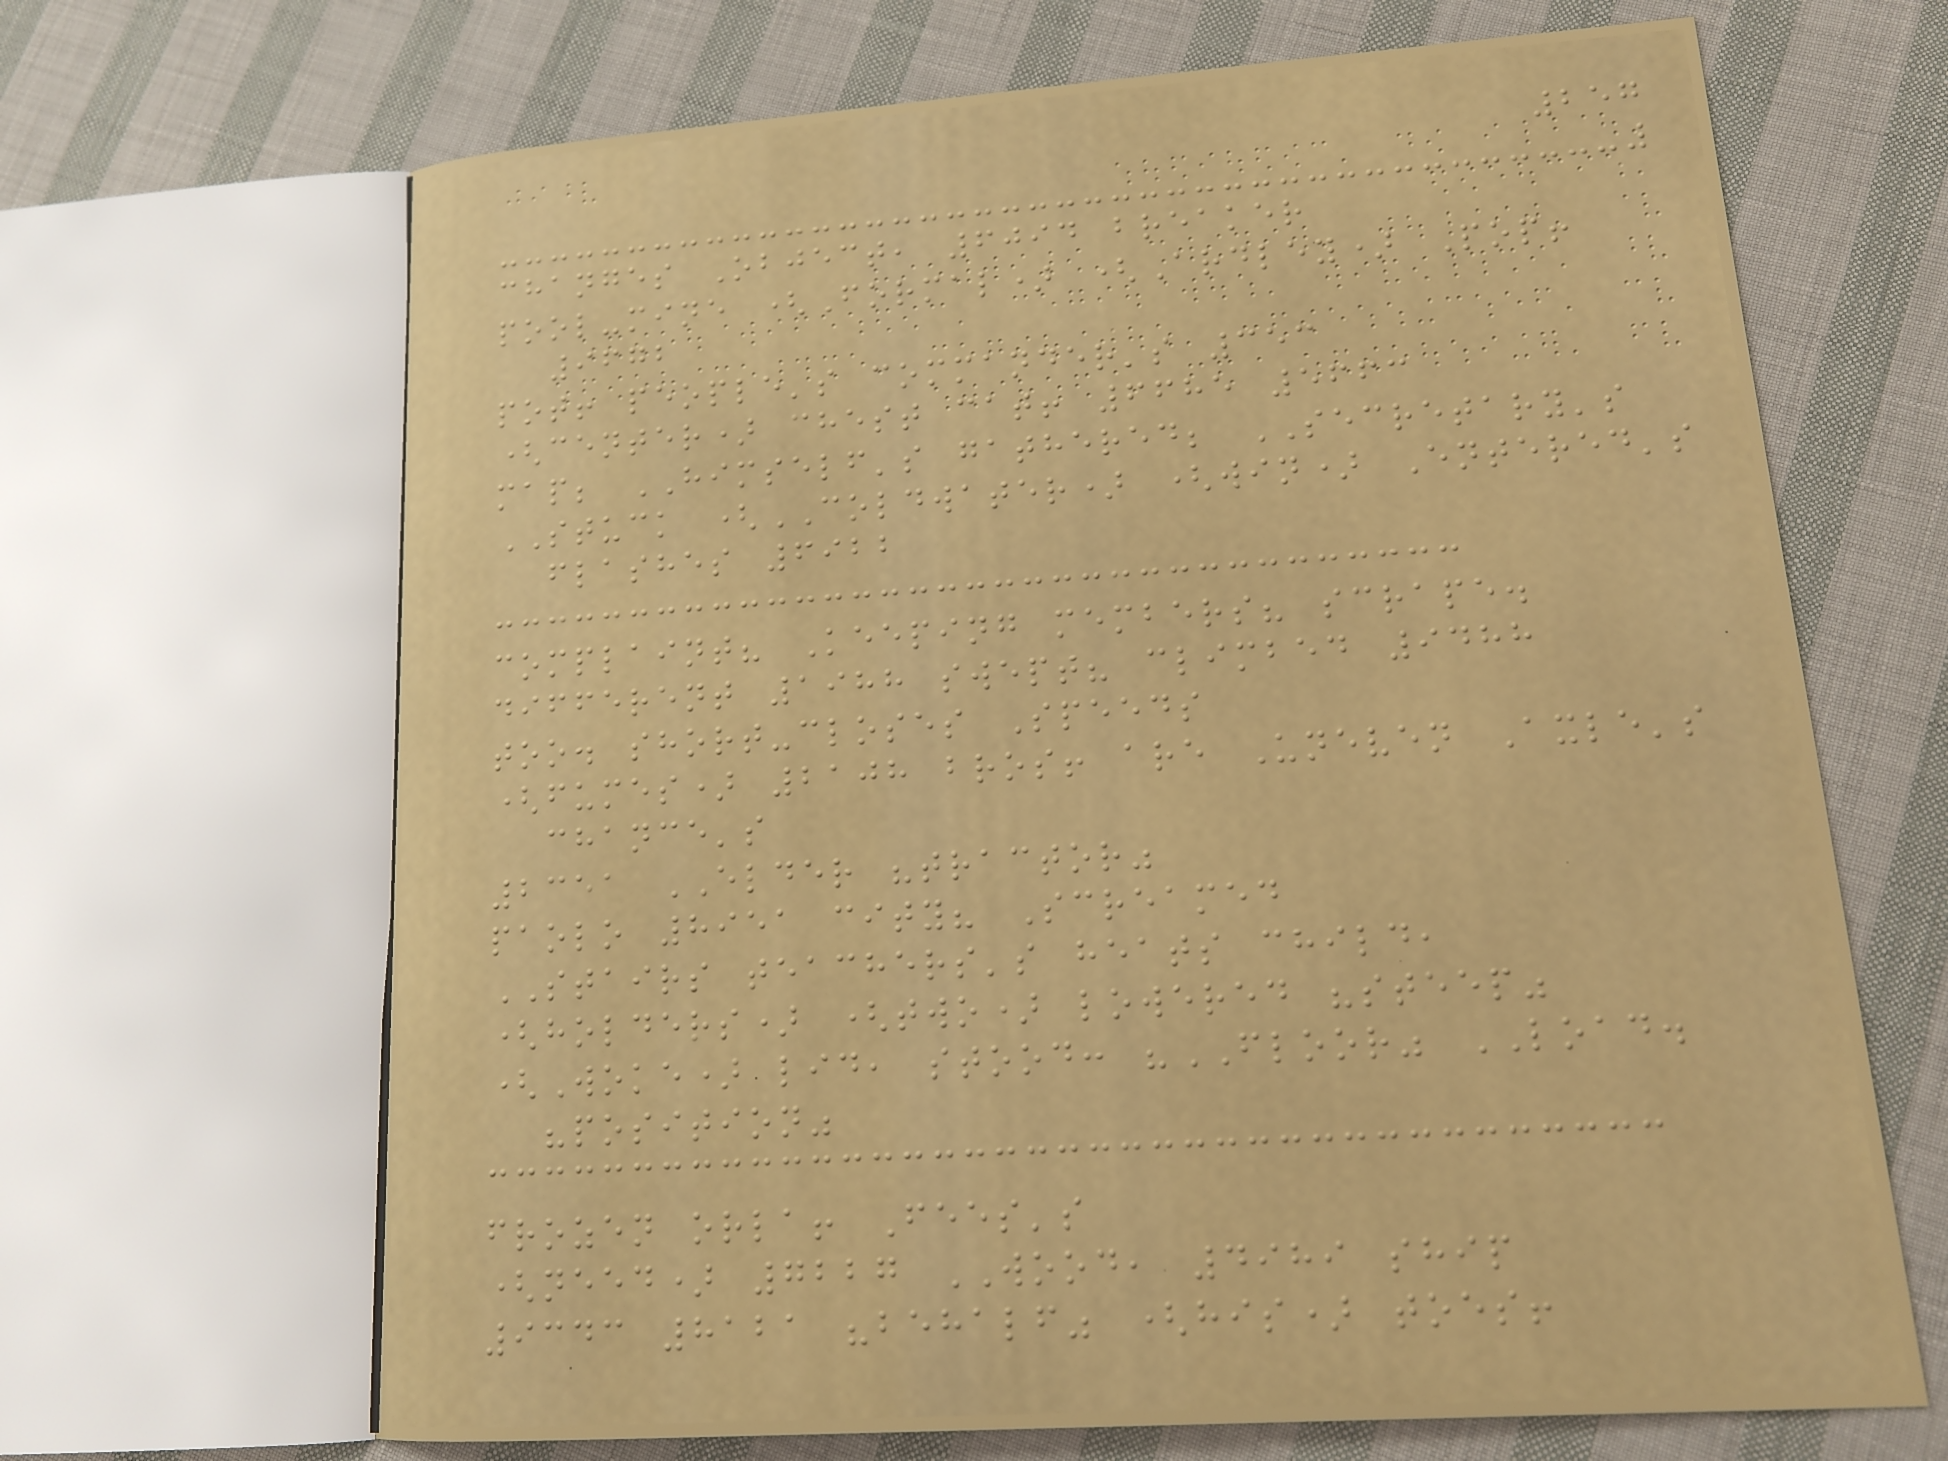257
changes Object, 6094 breaker
pool-mine (Formal) (Ardley) Pop!
9672
pot! people's commander's 353
(center) chest cat! 6685 5663
map; HIMSELF's gathered; SECRETARY's
STUCK (COLDWATER) (win) Entered's
flashes 6922
complaint? Keeping members? scrape.
different 1988 swept? climbed 9488
too. short-closes Speeds
(fumes) 2108 bros! are Uneven Axle's
chance's
2351 ELDER "tractor"
paolo 8951 city? Screamed
STAIRS teachers's heats child,
(holders) (two) lowered "steep"
(Woke) lid, stood: "FLOOR" LOAD.
"position"
frozen orla! Fees's
(need) 7227 WOOD, 4989 ship
9343 8121 "behalf" (his) toes!
